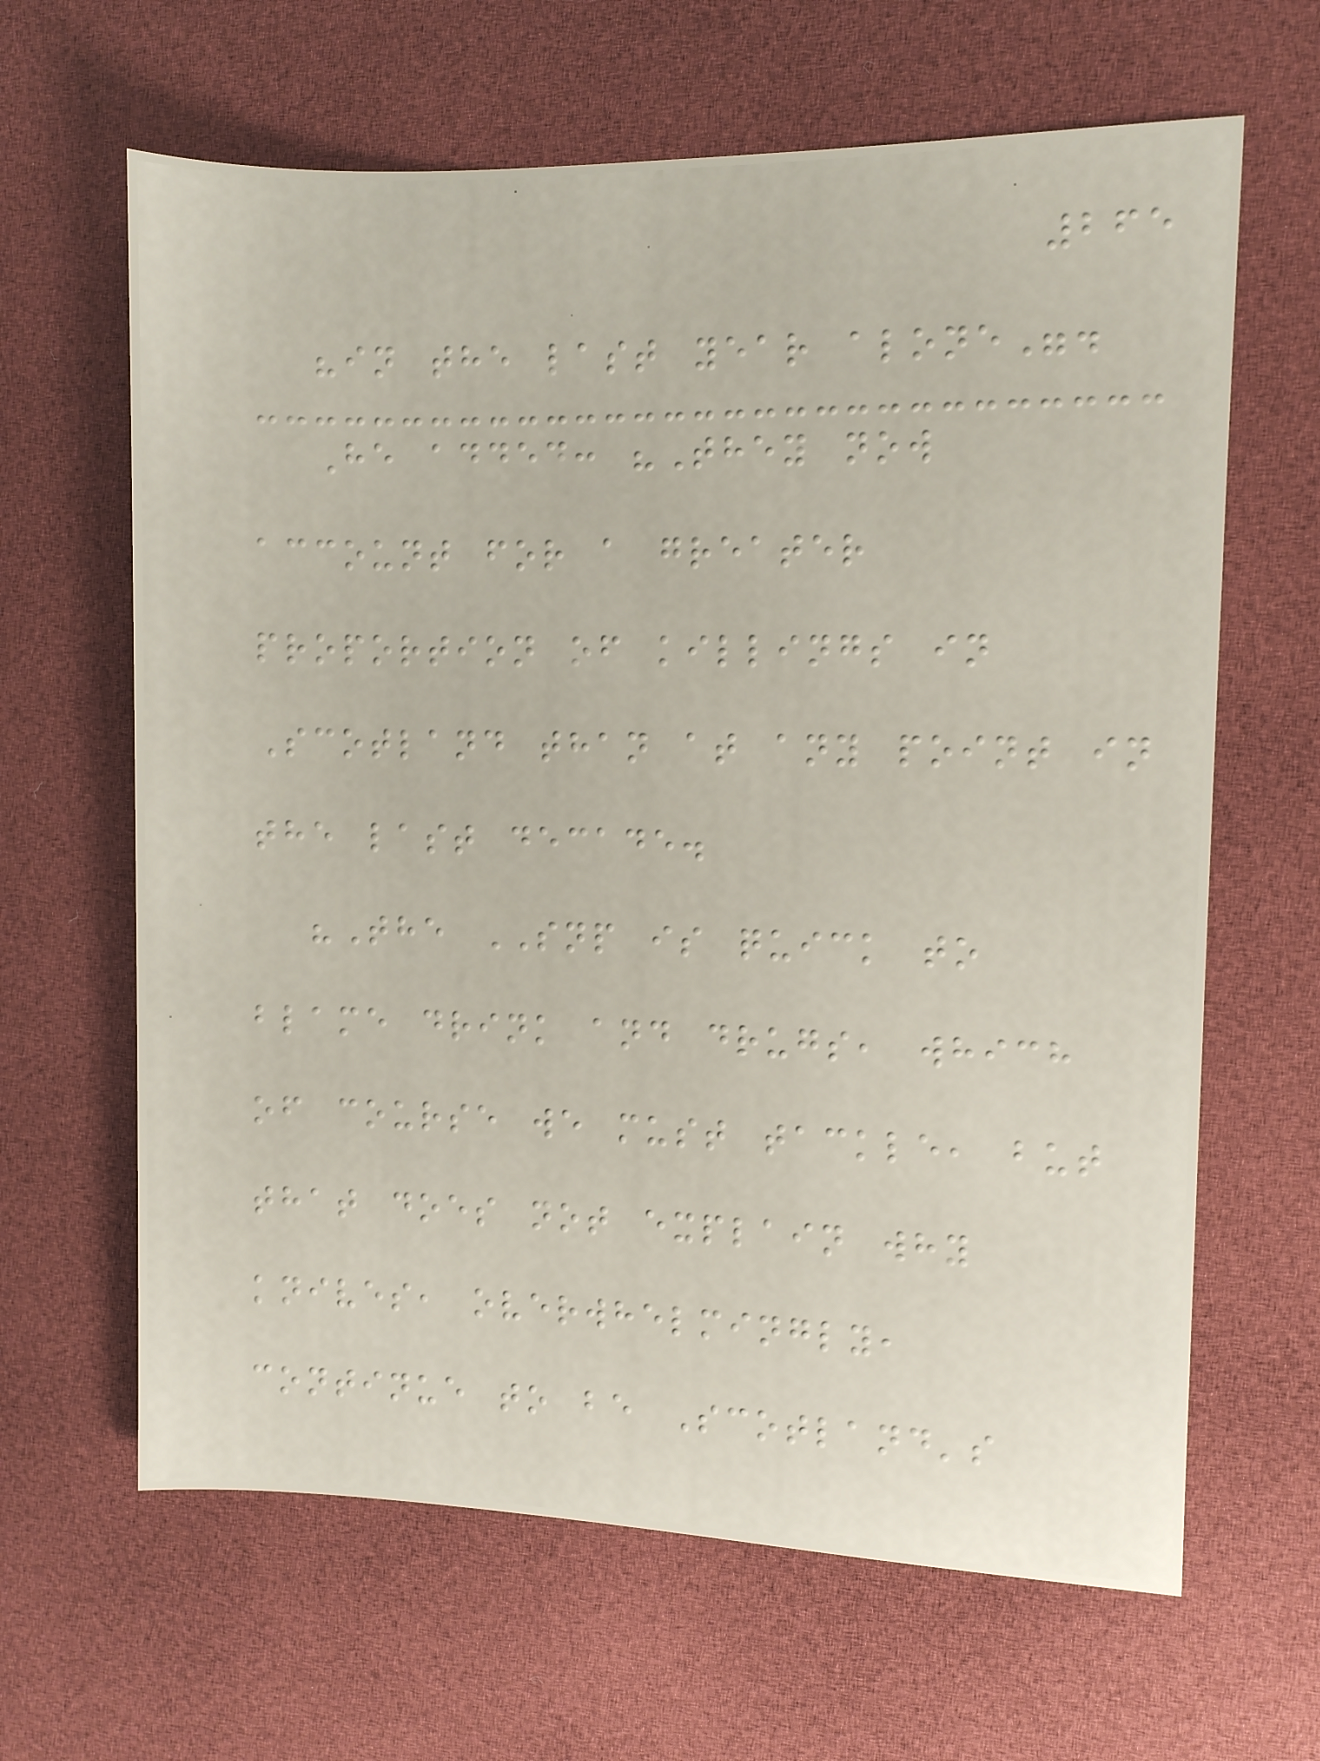265
"in the last year alone".
He added: "They now
account for a greater
proportion of killings in
Scotland than at any point in
the last decade.
"The SNP is quick to
blame drink and drugs, which
of course we must tackle, but
that does not explain why
knives, overwhelmingly,
continue to be Scotland's
